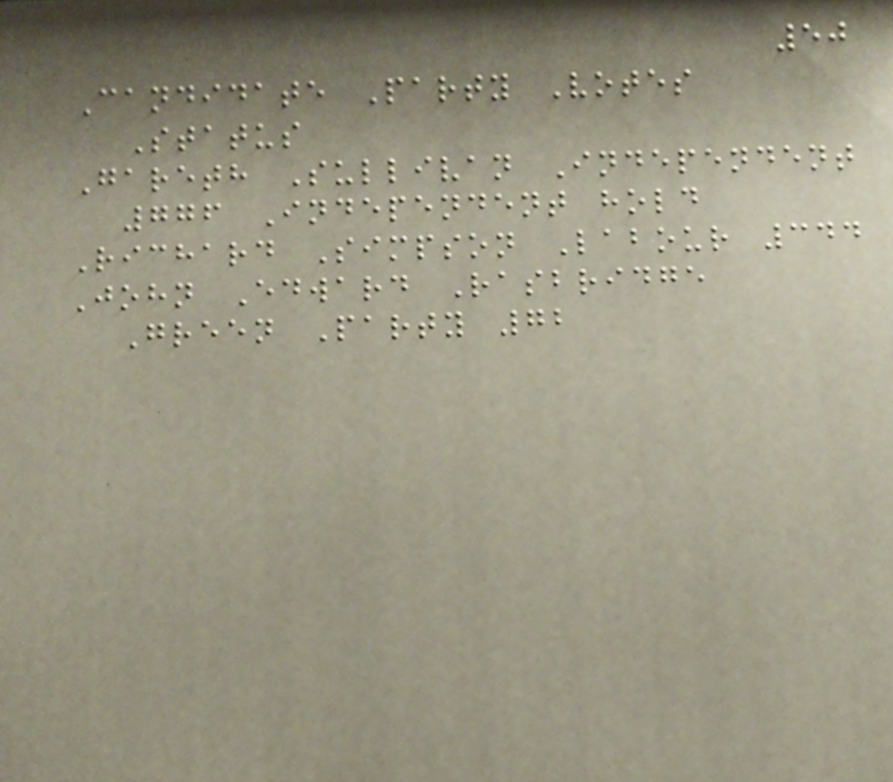50
Candidate Party Votes
Status
Gareth Sullivan Independent
776 Independent hold
Richard Simpson Labour 344
John Edward Rasbridge
Green Party 72
